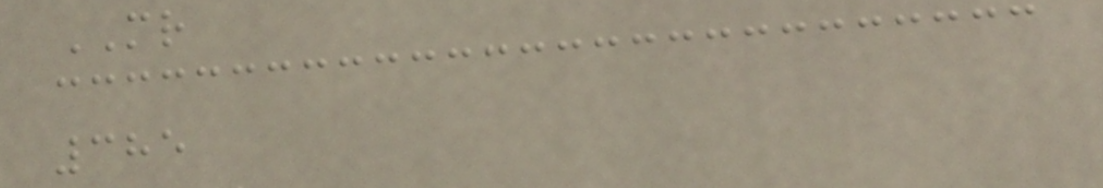MR
385
